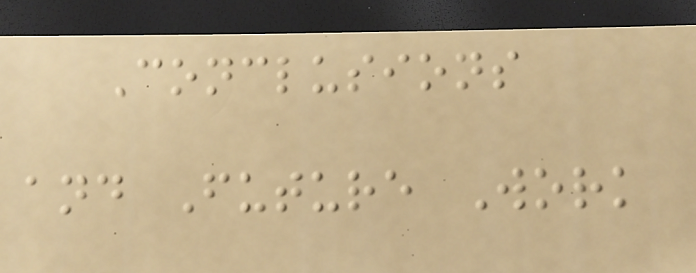Conclusions
and Future Work
